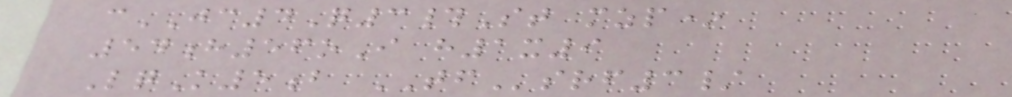cJC4Q3#St mzp*
54h56oI h1x9
LqK5b TFsrf3/
